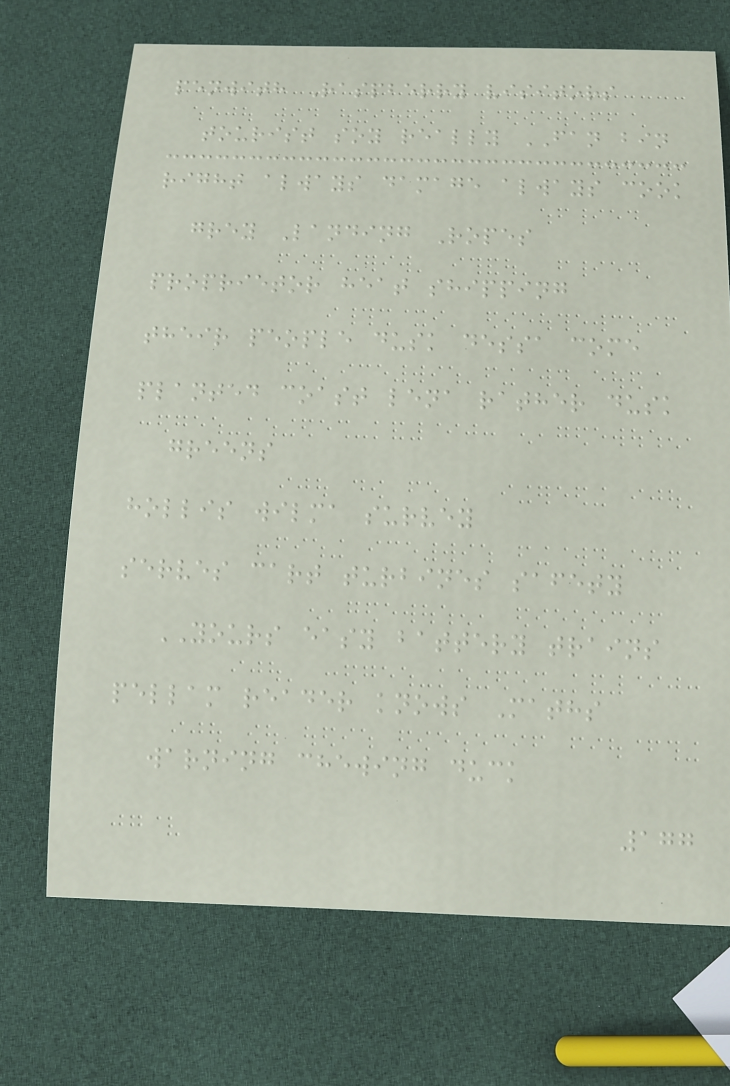penwith Raspberry visitors
tourist soy really FAN bin
right always damage always cook
grey Landing Ropes
proprietor heat shipping
their people dusk dessa come
planted coast lena rather dusk
greens
hollis wilma survey
serves cart turbines safety
YOURS easy battery trains
pellam reader knows Maths
warning chewing duck
177
